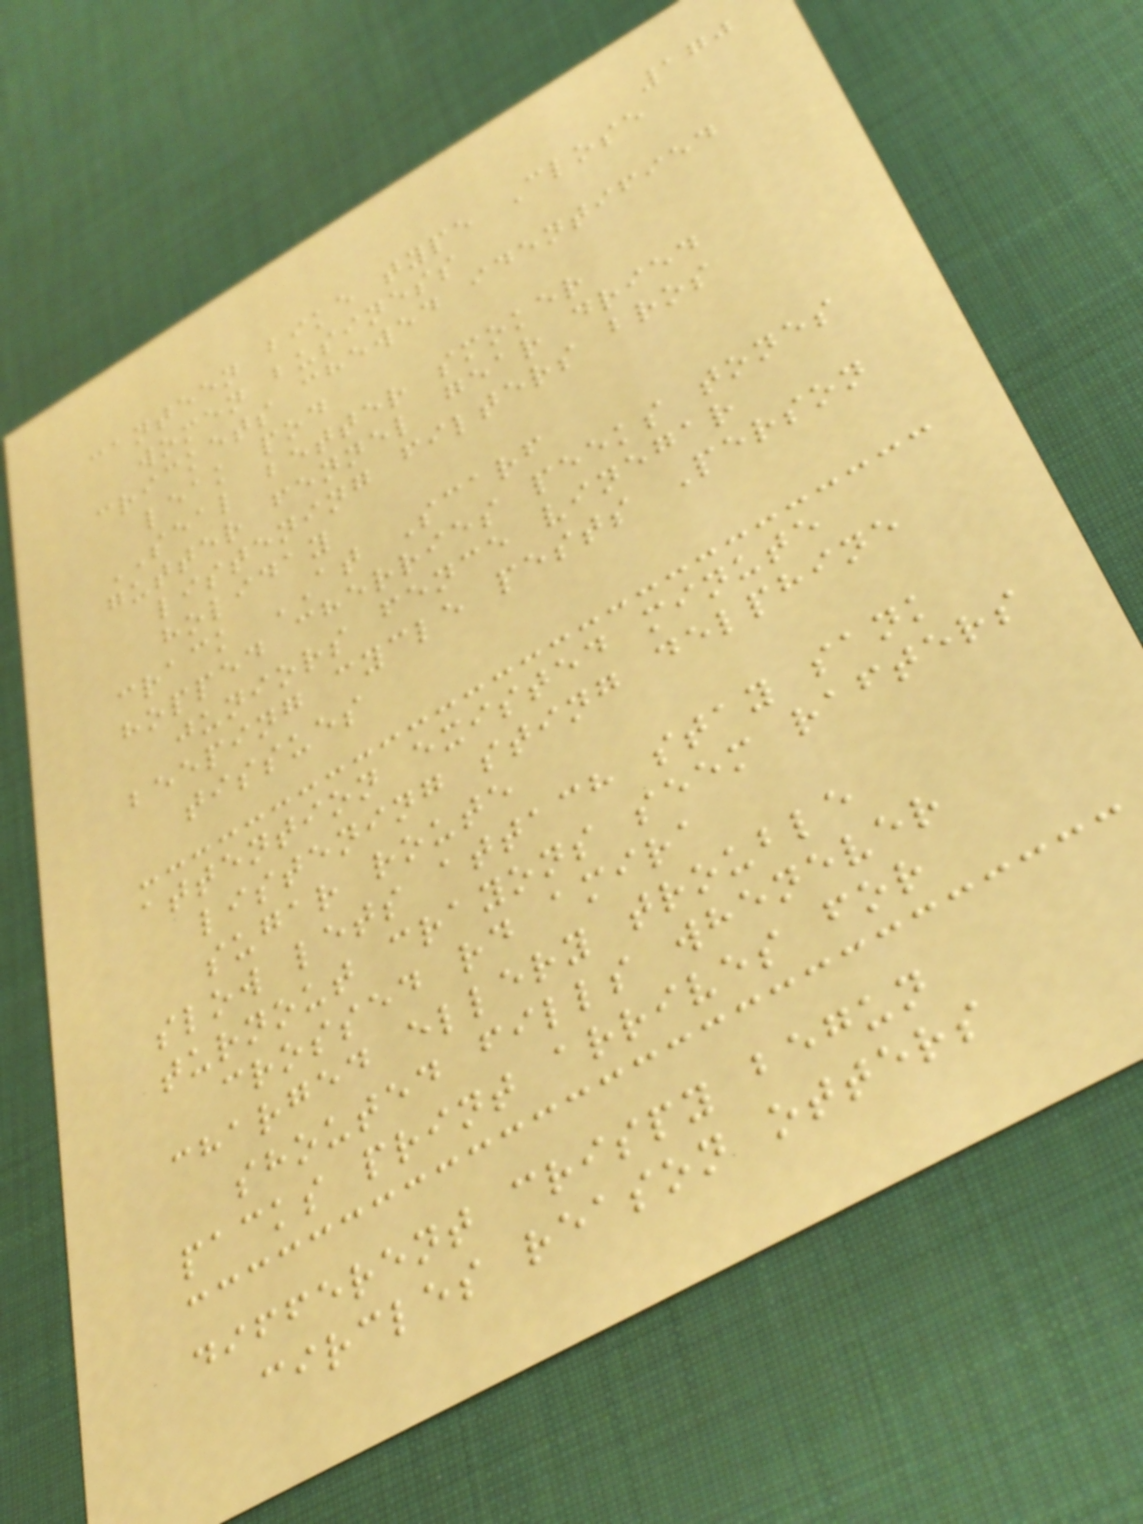170
canteen bike type Close
women business
crickets chewed identified
leak pod
SEAL better smoker
gutter fennel gear dried
listening filters bros
holiday
crack AT Scarf
hopped cherries peeks tones
juniors fence vinegar
beeping cycle pests Person
tissues
attention existed minute
listening sting delphine
sugar route
slow lets attach stay sank
turnout crayons seem rafters
crossed rd amira
charged ellery trouble
shouted fills whenever
packs print arrives for
different crispy begun
circles reason otters
